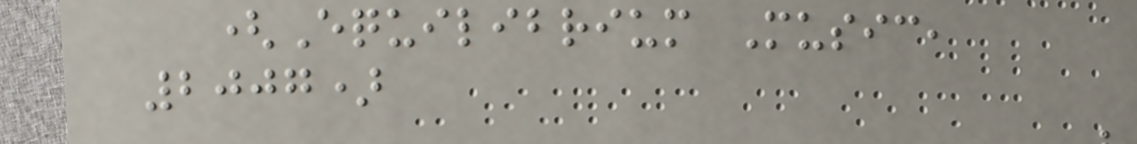(Equilibrium Music,
2007)
